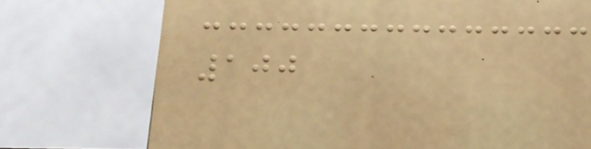100
